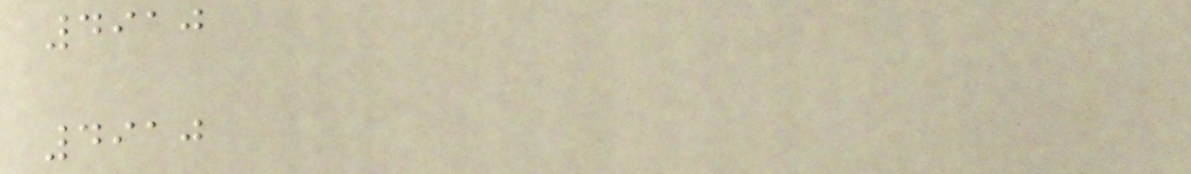4910
4910
